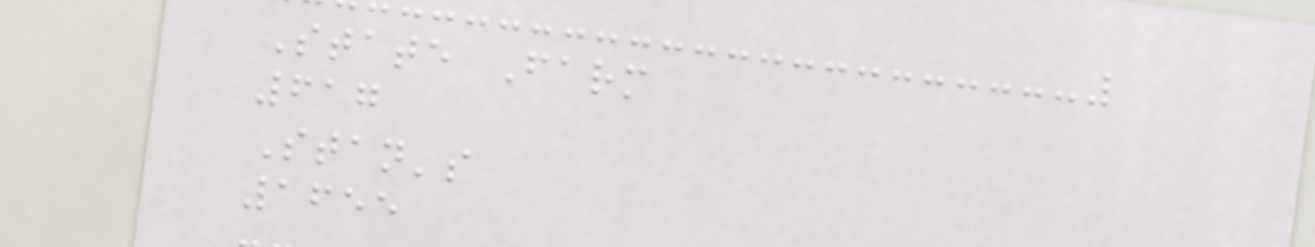State Farm
617
Stan's
1655
